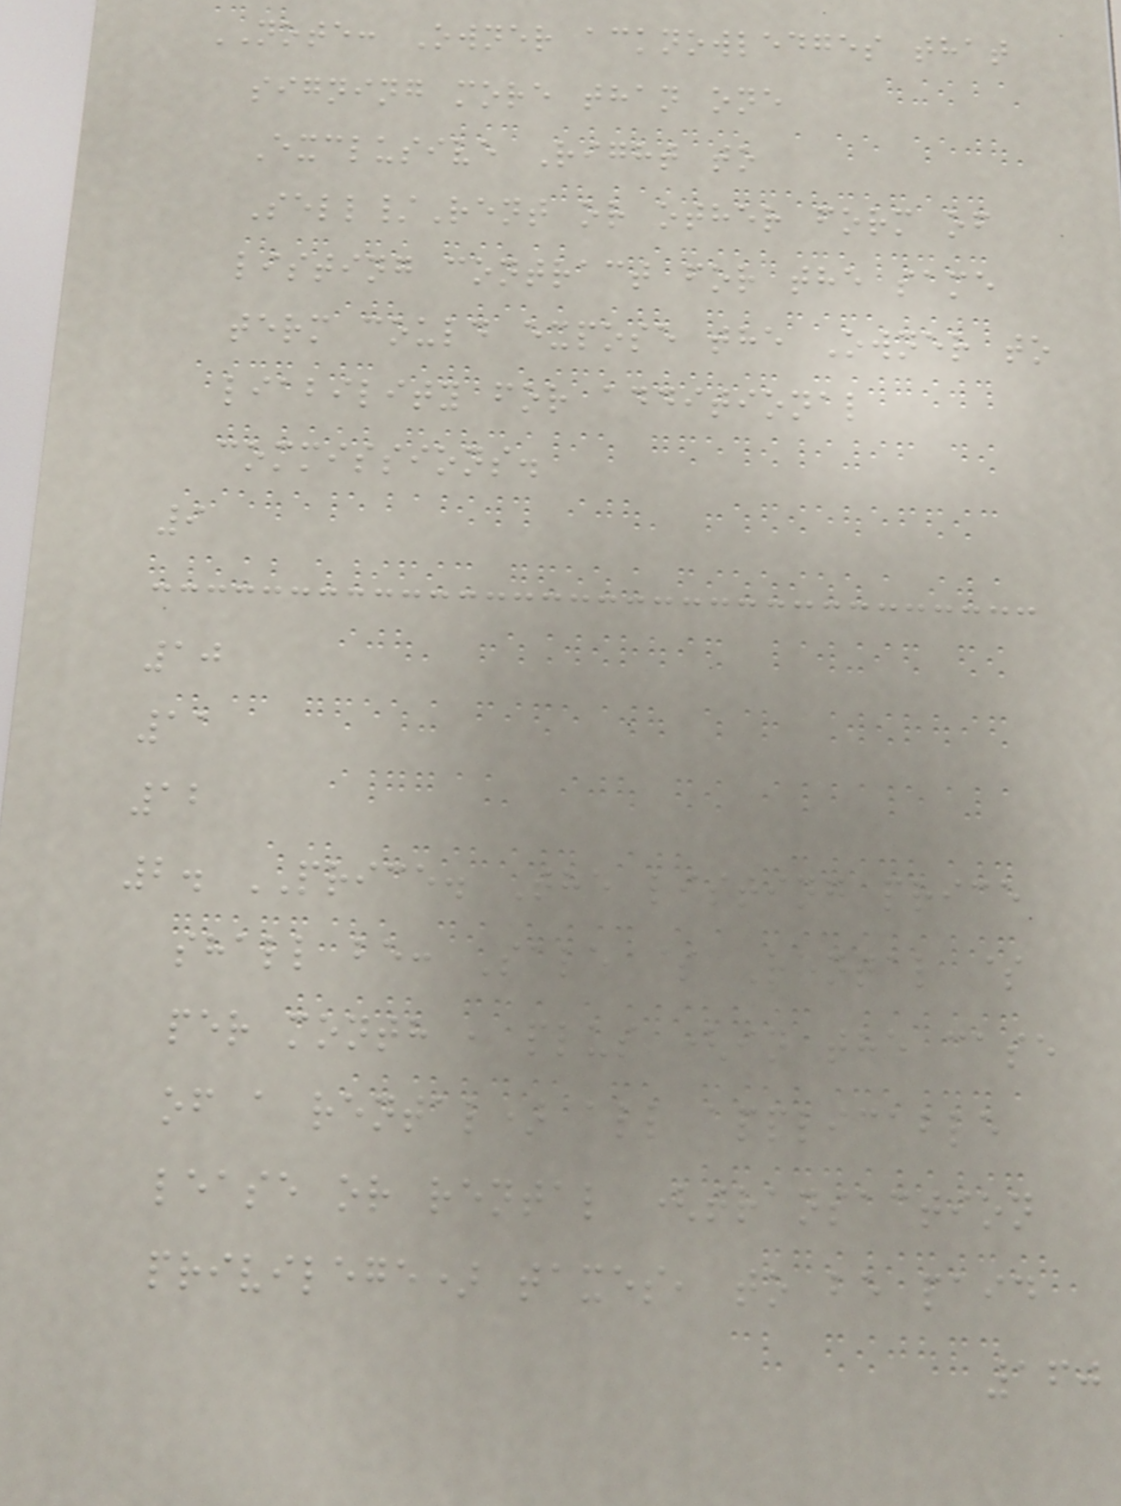NOTE: Owner acknowledges that
signing more than one
Exclusive Right to
Sell/Rent or other form of
listing contract for the same
term could expose the Owner to
liability for additional
commissions.
9
10
11
12
2. PRICE. The listing price
shall be: Sale $ Rental $
per month , plus (in the case
of a rental) all applicable
lease or rental (transaction
privilege) taxes, to be paid
160
